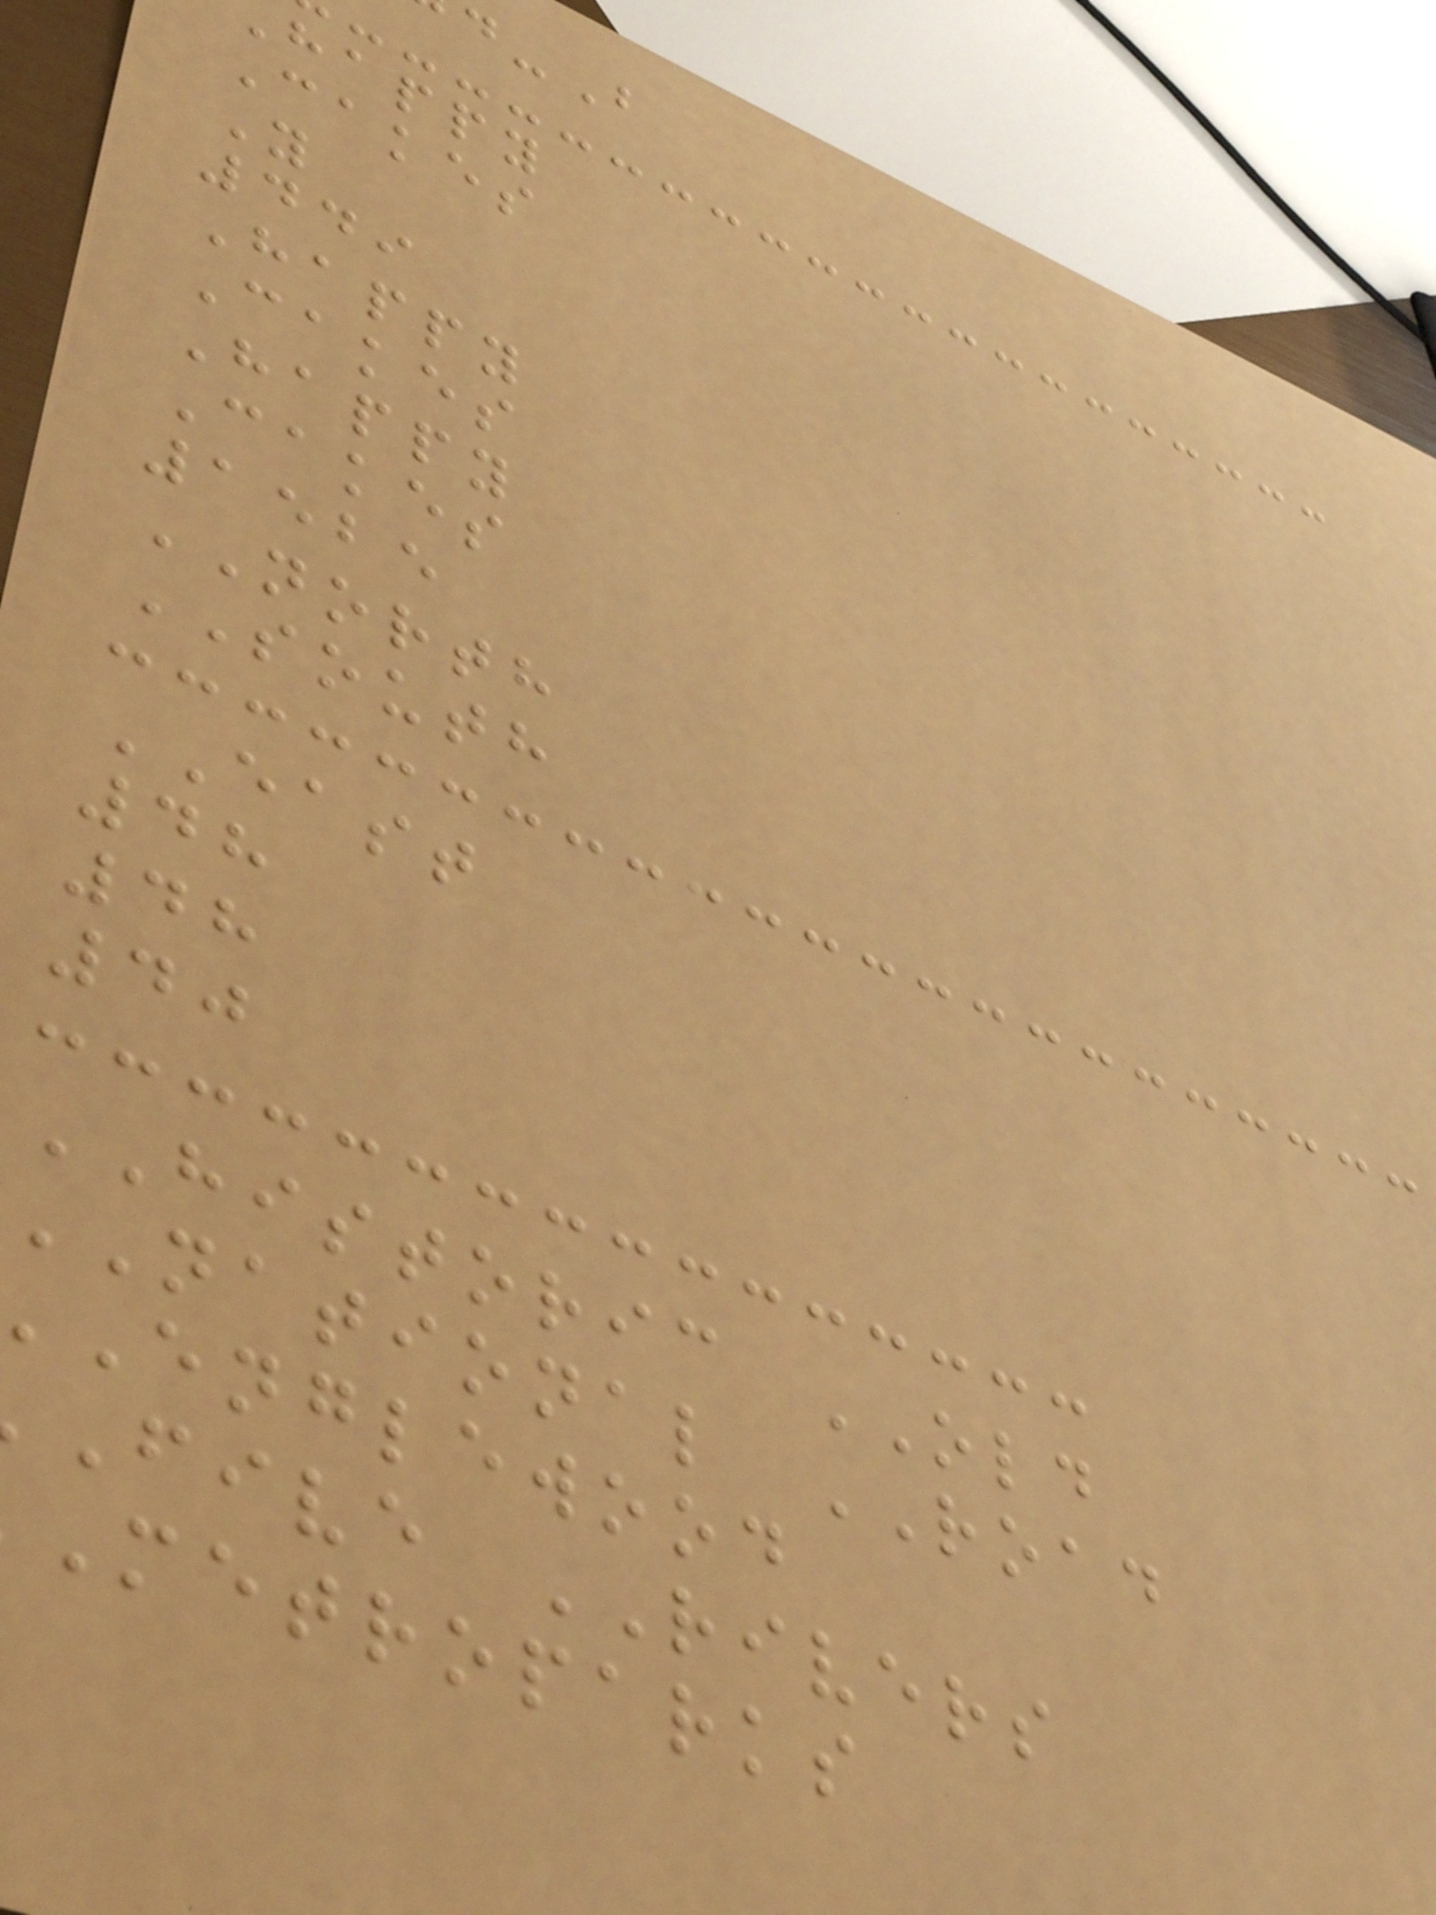happy
Cakes
Y
449
Happy
Cakes
Happy
Cakes
1525
NORTH
SOUTH
EAST
48
48
40
HISTORIC OLD
NATIONAL ROAD
englewood
five RIVERS
metroparks
